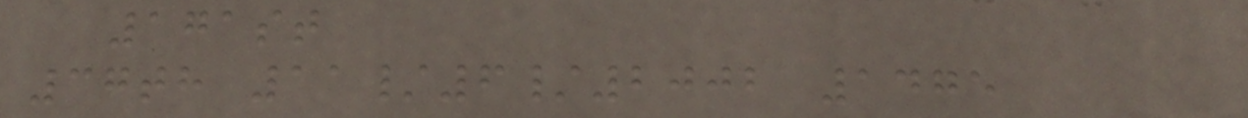171st
37th 11/6/2002 1475
